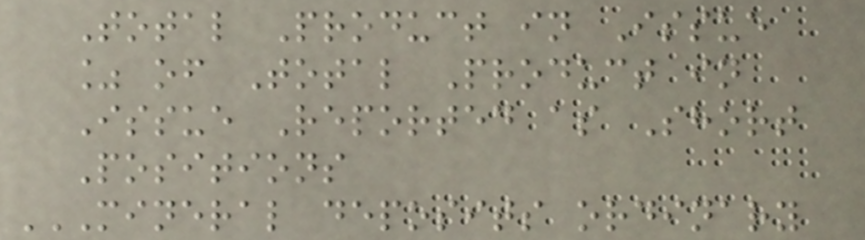Total Product in Issue
% of Total Product in
Issue Reported as Short
Positions
MINERAL DEPOSITS ORDINARY
